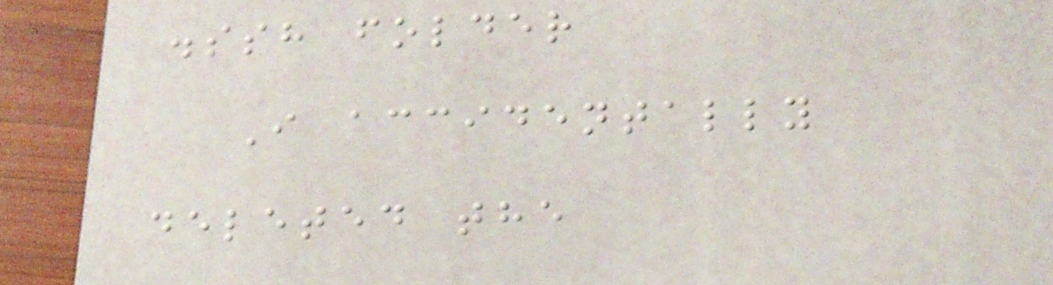.ssh folder
I accidentally
deleted the
